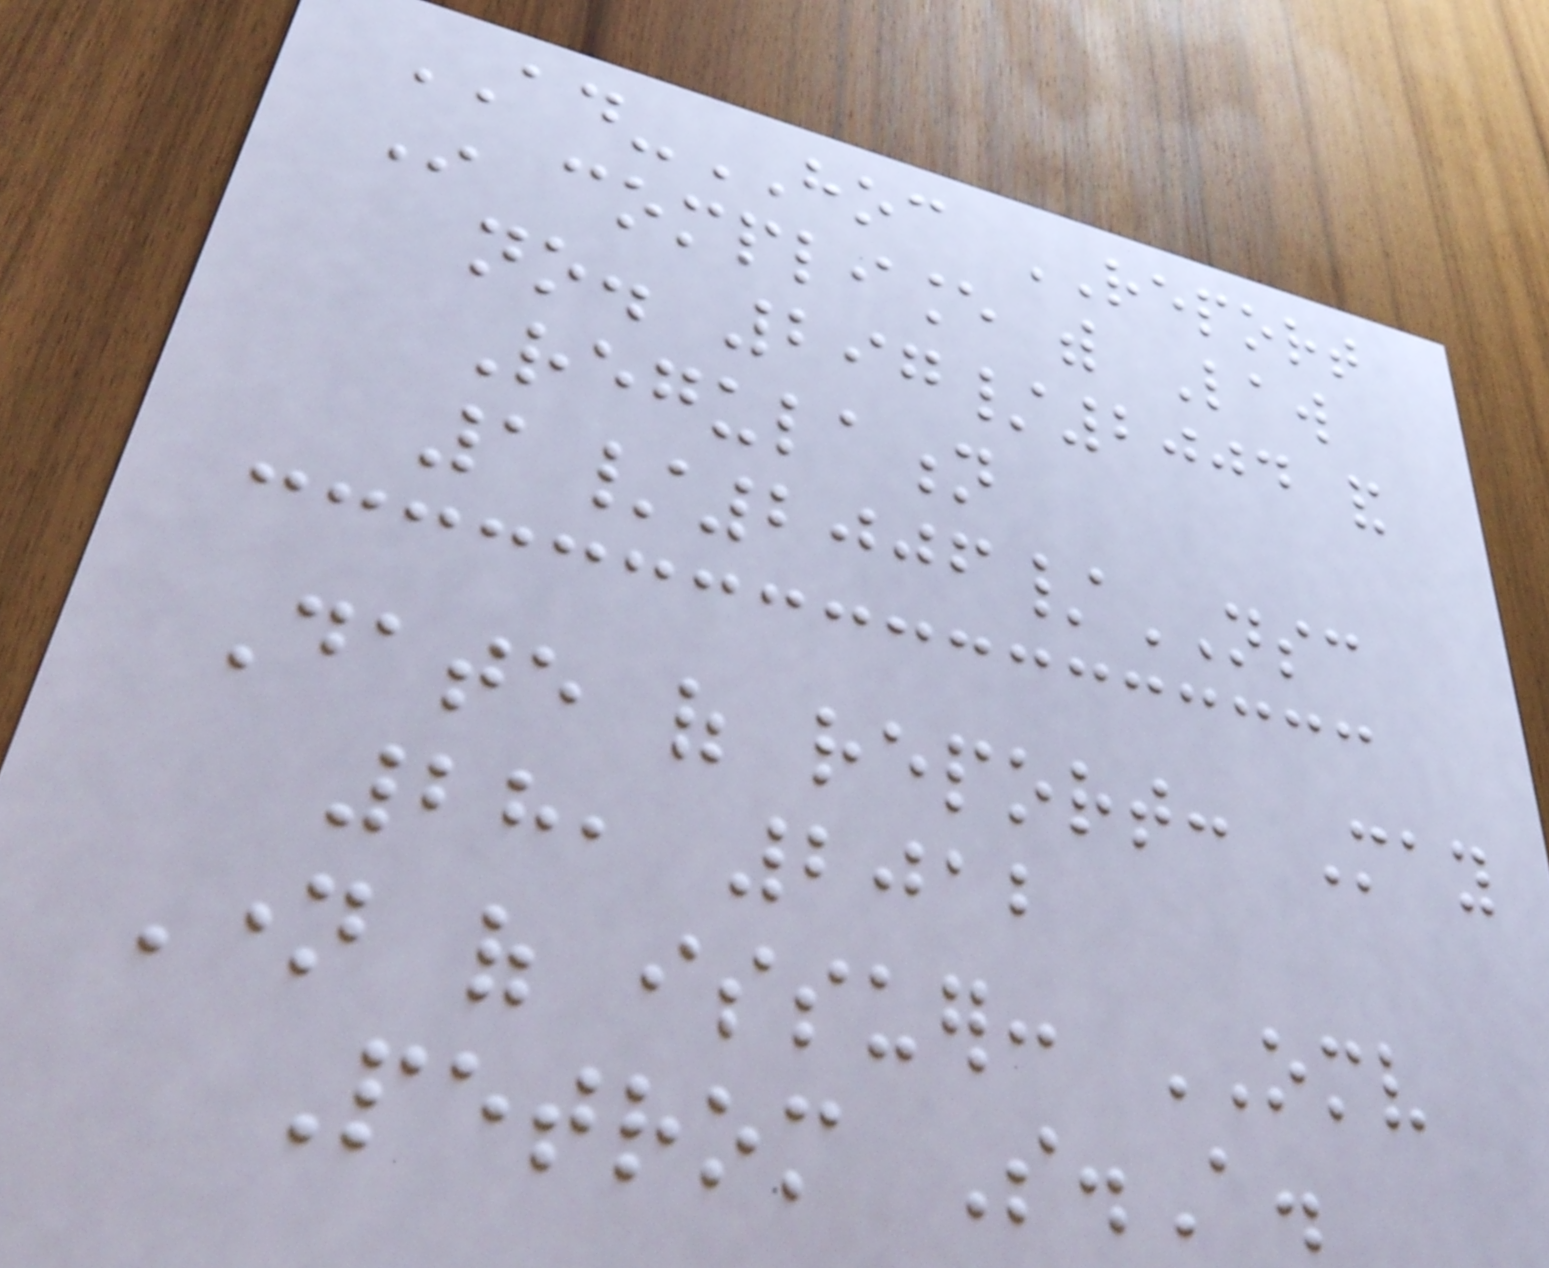AD-HOC REPORT
In compliance with Law
no. 297/2004 and
Regulation
1/2006/NSC
Date of report: May
28, 2012
Name of issuer: OMV
Petrom S.A.
